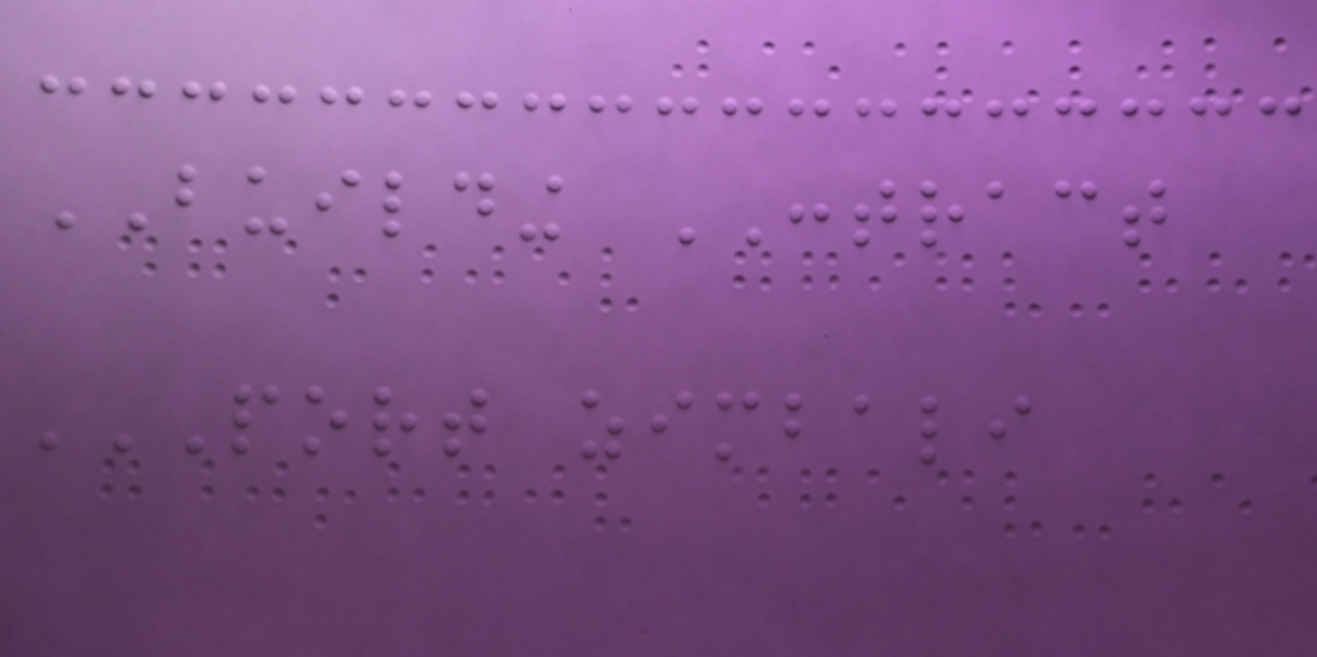BUILDING CONTRACT
PORT ZIMBALI
